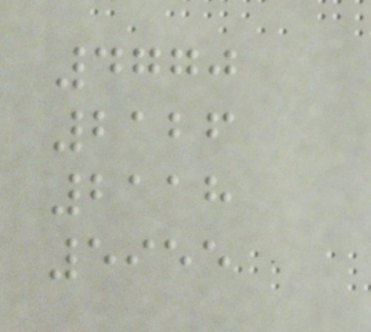4770
2126
2118
5955
